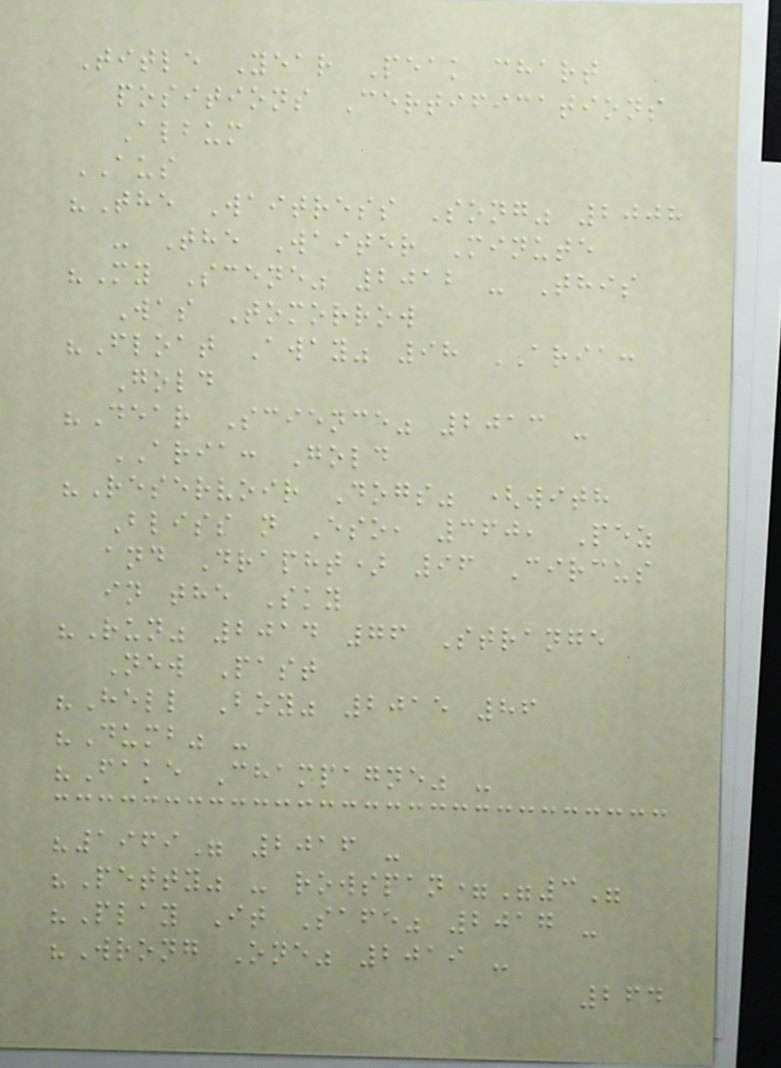Title Year Peak chart
positions Certifications
Album
AUS
"The Waitress Song" 2008
- The Waiter Minute
"My Scene" 2012 - This
Was Tomorrow
"Float Away" 98 ARIA:
Gold
"Dear Science" 2013 -
ARIA: Gold
"Reservoir Dogs" (with
Bliss n Eso, 360, Pez
and Drapht) 96 Circus
in the Sky
"Run" 2014 76 Strange
New Past
"Hell Boy" 2015 86
"Dumb" -
"Fake Champagne" -
"1969" 2016 -
"Petty" - rowspan="3"
"Play It Safe" 2017 -
"Wrong One" 2019 -
264
